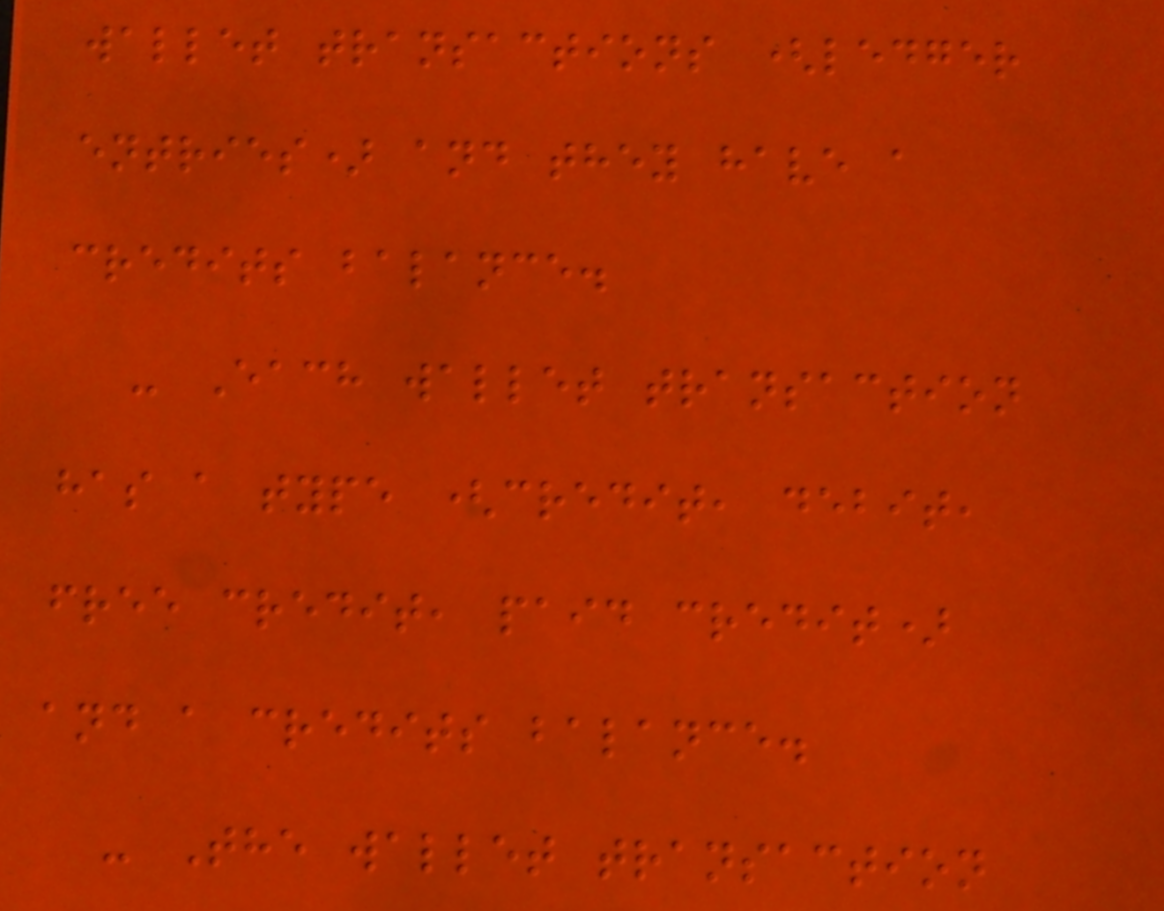wallet transactions (ledger
entries) and they have a
credits balance.
- Each wallet transaction
has a type (credit, debit,
free credit, paid credit)
and a credits balance.
- The wallet transaction
